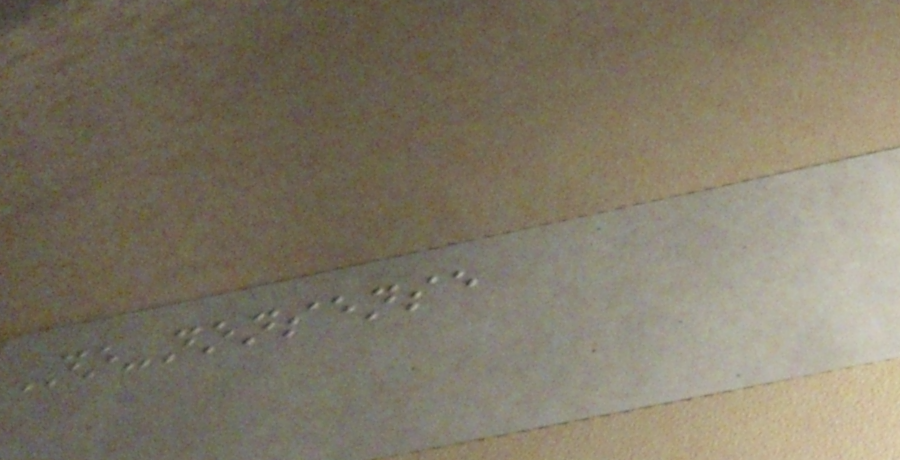No-nonsense
